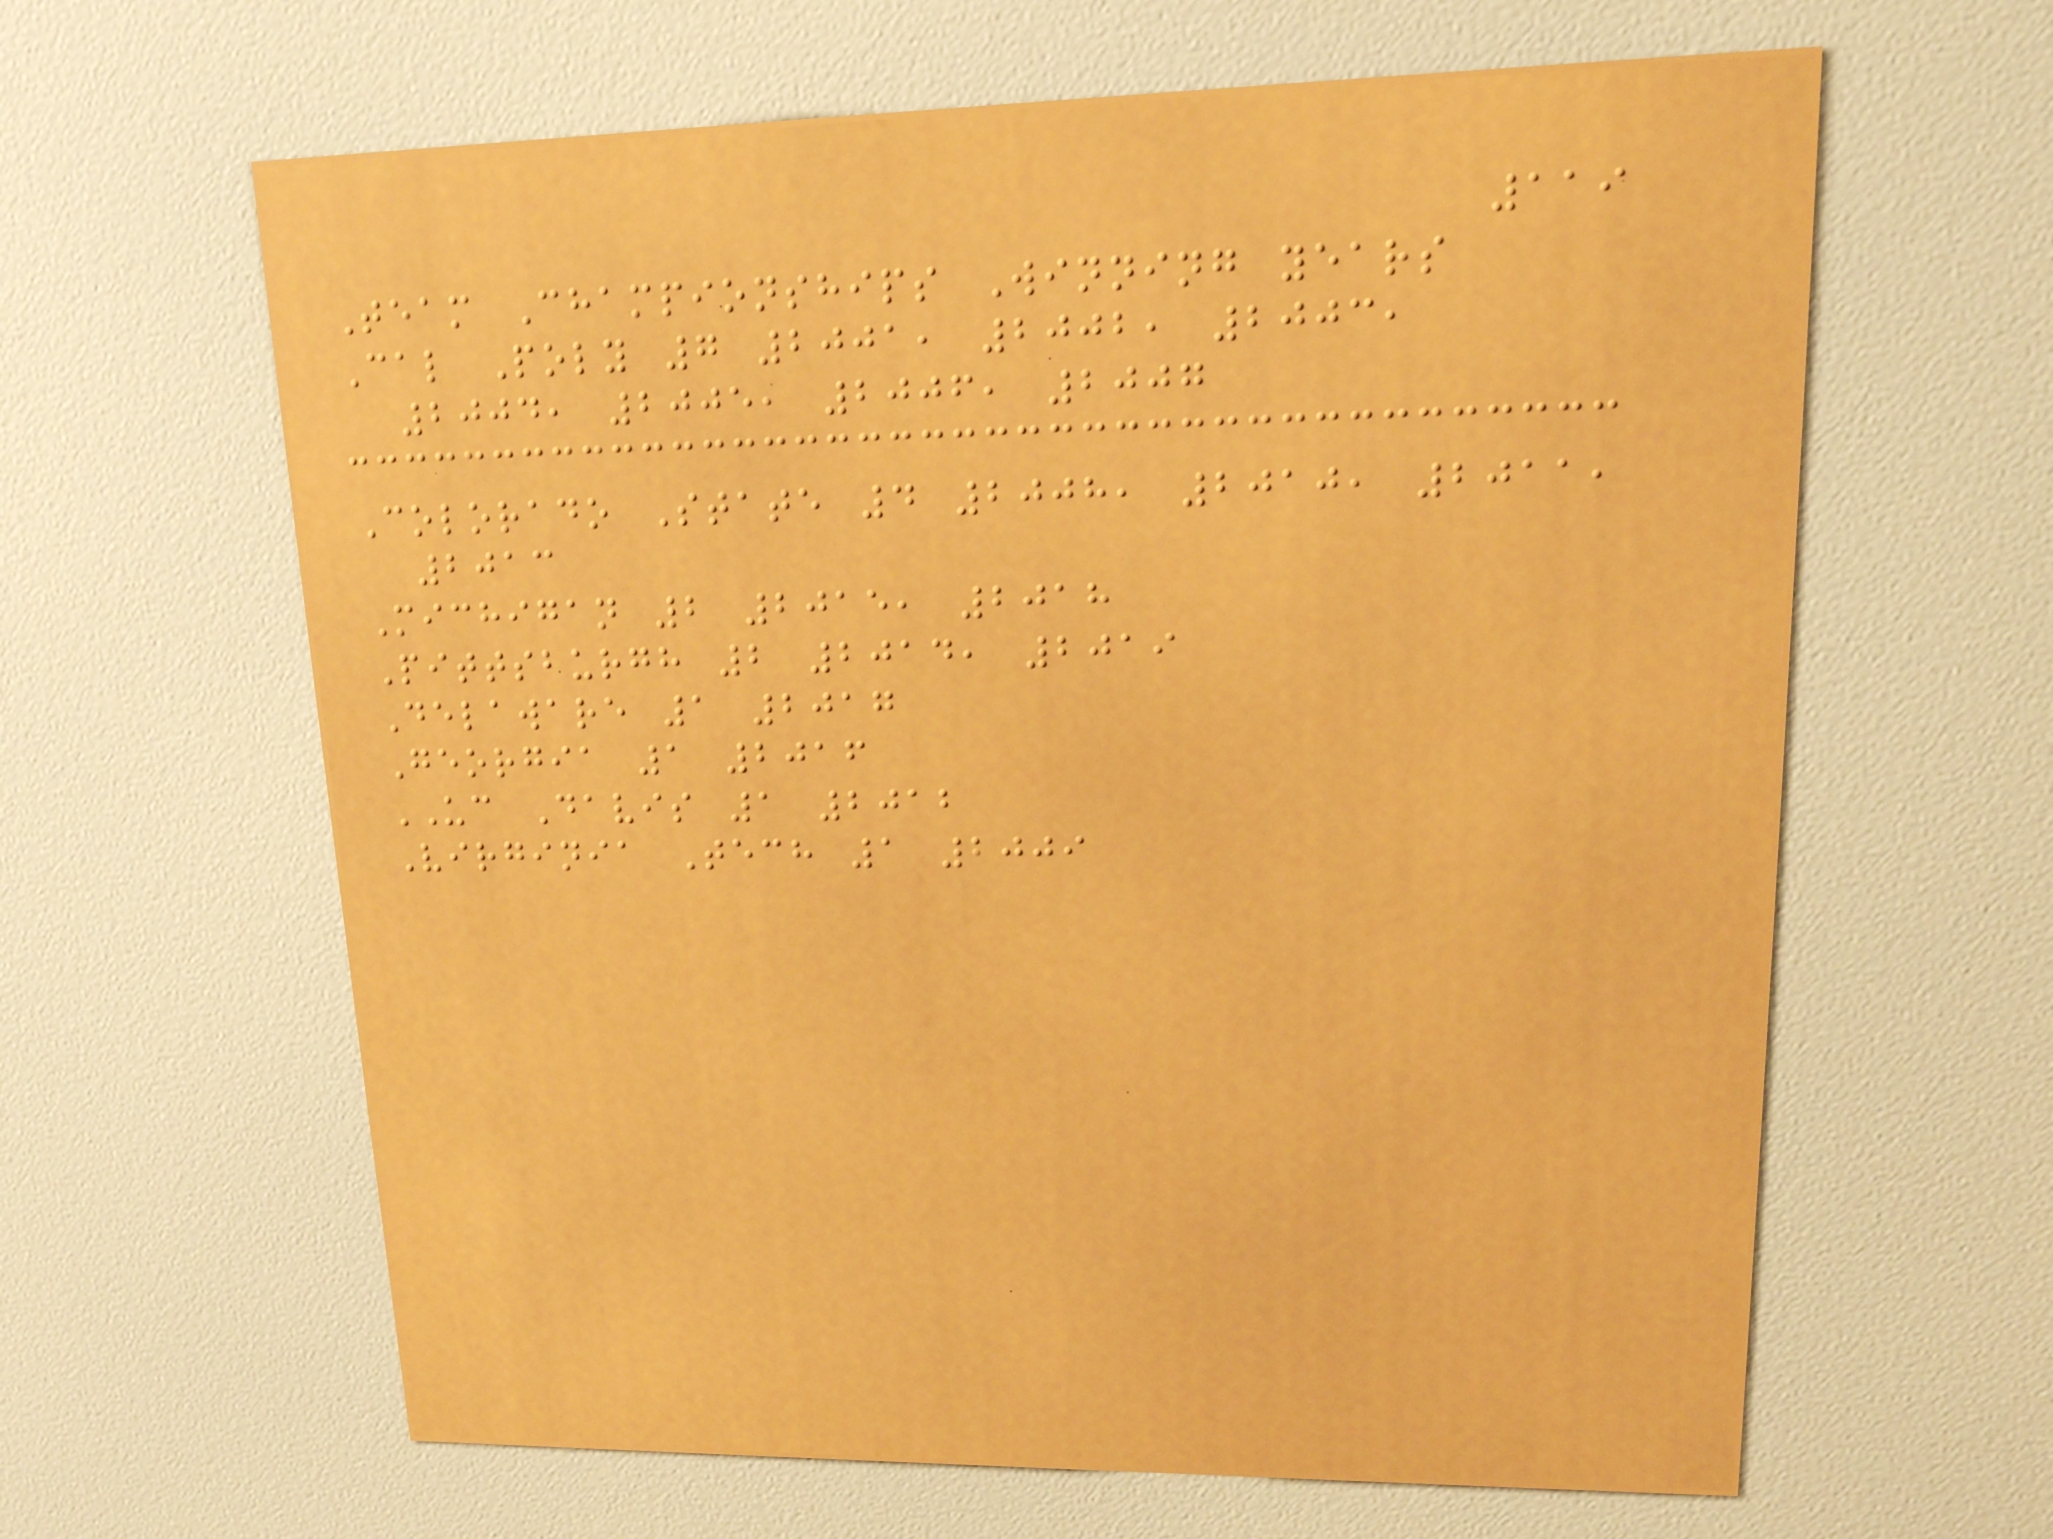119
Team Championships Winning years
Cal Poly 7 2001, 2002, 2003,
2004, 2005, 2006, 2007
Colorado State 4 2008, 2010, 2011,
2013
Michigan 2 2015, 2018
Pittsburgh 2 2014, 2019
Delaware 1 2017
Georgia 1 2016
UC Davis 1 2012
Virginia Tech 1 2009
